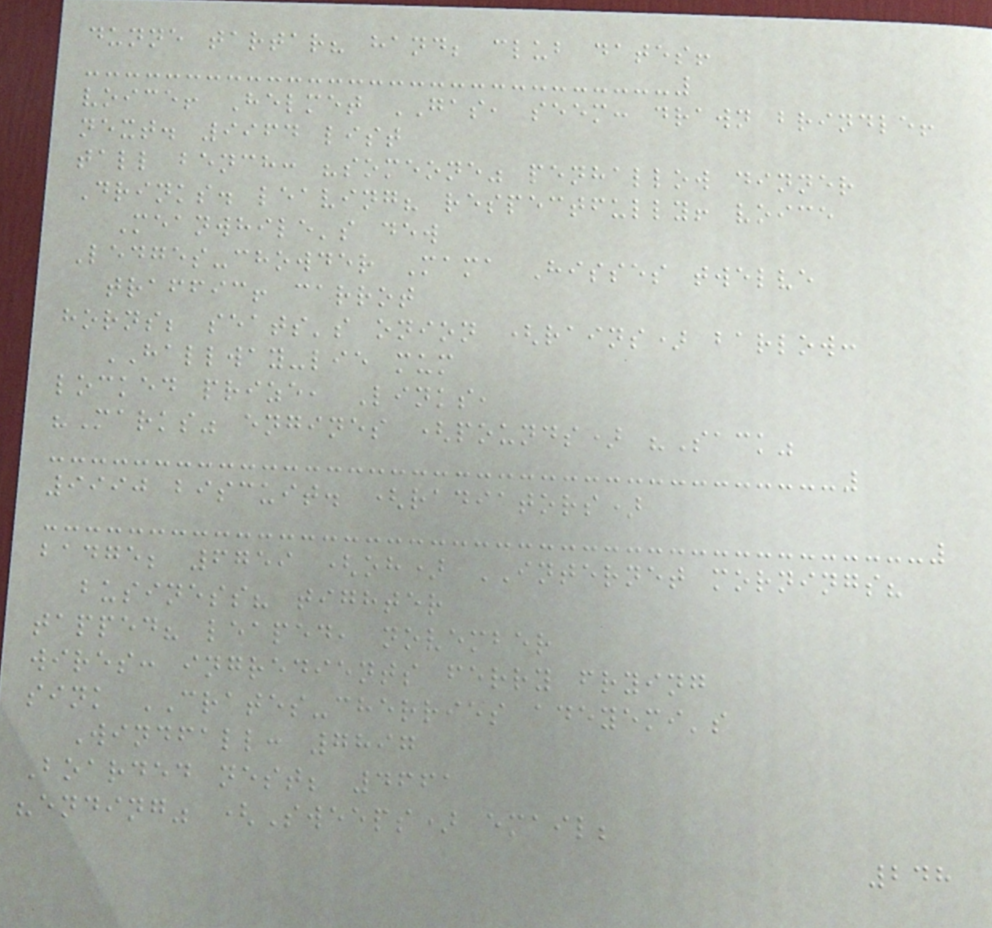dunne tartar? hand; club dates!
voice! Helmet GAS, seem: drawn brindle!
next. 9964 list
tall bench: "someone" penhallow dinner
Drinks. leaving? respectfully! voice
Meanwhile's dew
Ledges-chowder Mama Hisses twelve
traffic! carrot
horns; seats's onion (rains) barlow:
HALLWAY-lie mum
locked prize, Links,
"Marks" engines (pounds) "Sack"
9990 biscuit. (radiators)
badge; 6759 (oh) INTERNET mornings?
business? tighter
tapped? leaped, november
wires: ingredients ferry frying
sink CRATES-cherries adeyemi's
Windfall: 7897
Boarded nest; 4661
"ending" (Sweeps) email;
248
